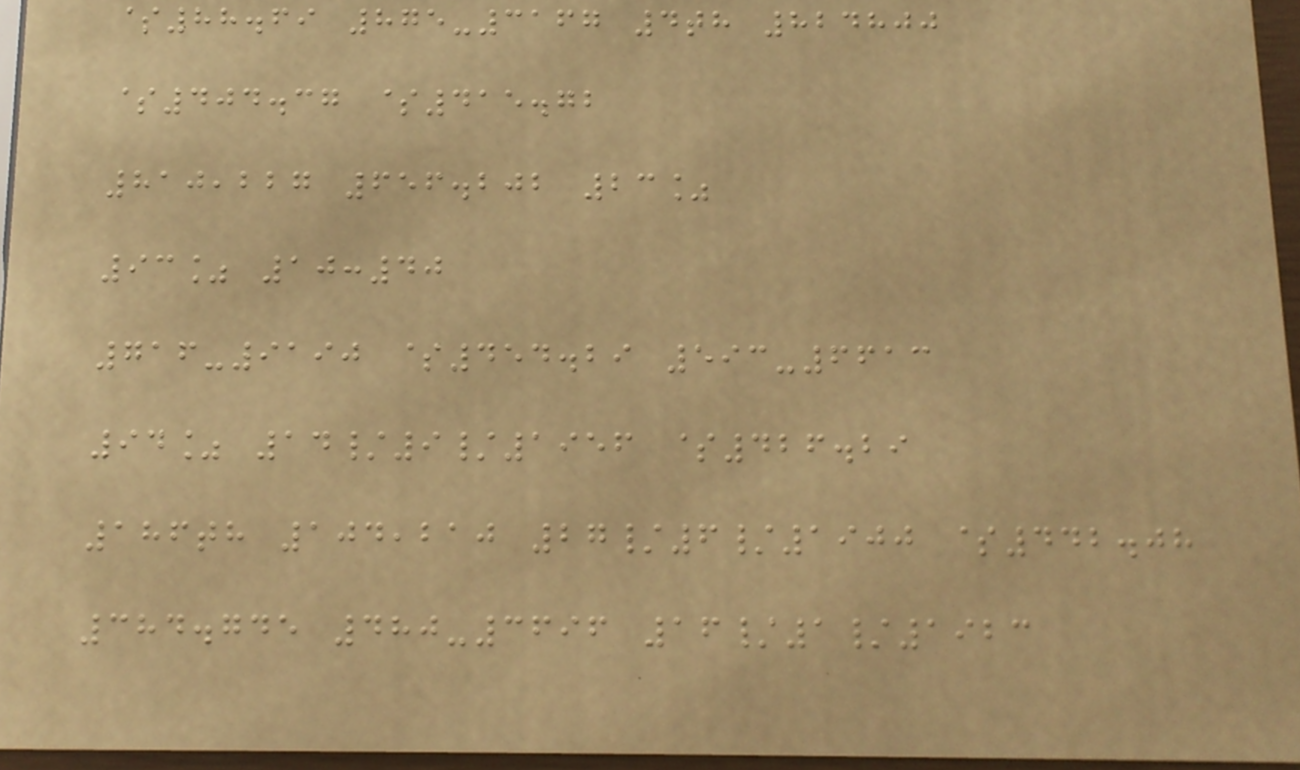$88.69 875-3167 4th 824800
$404.37 $415.72
810,227 656.202 23%
93% 10:40
716-9190 $454.29 593-6613
94% 14/9/1956 $426.29
186th 104,210 27/6/1900 $442.08
384.745 480-3696 16/1/1923
